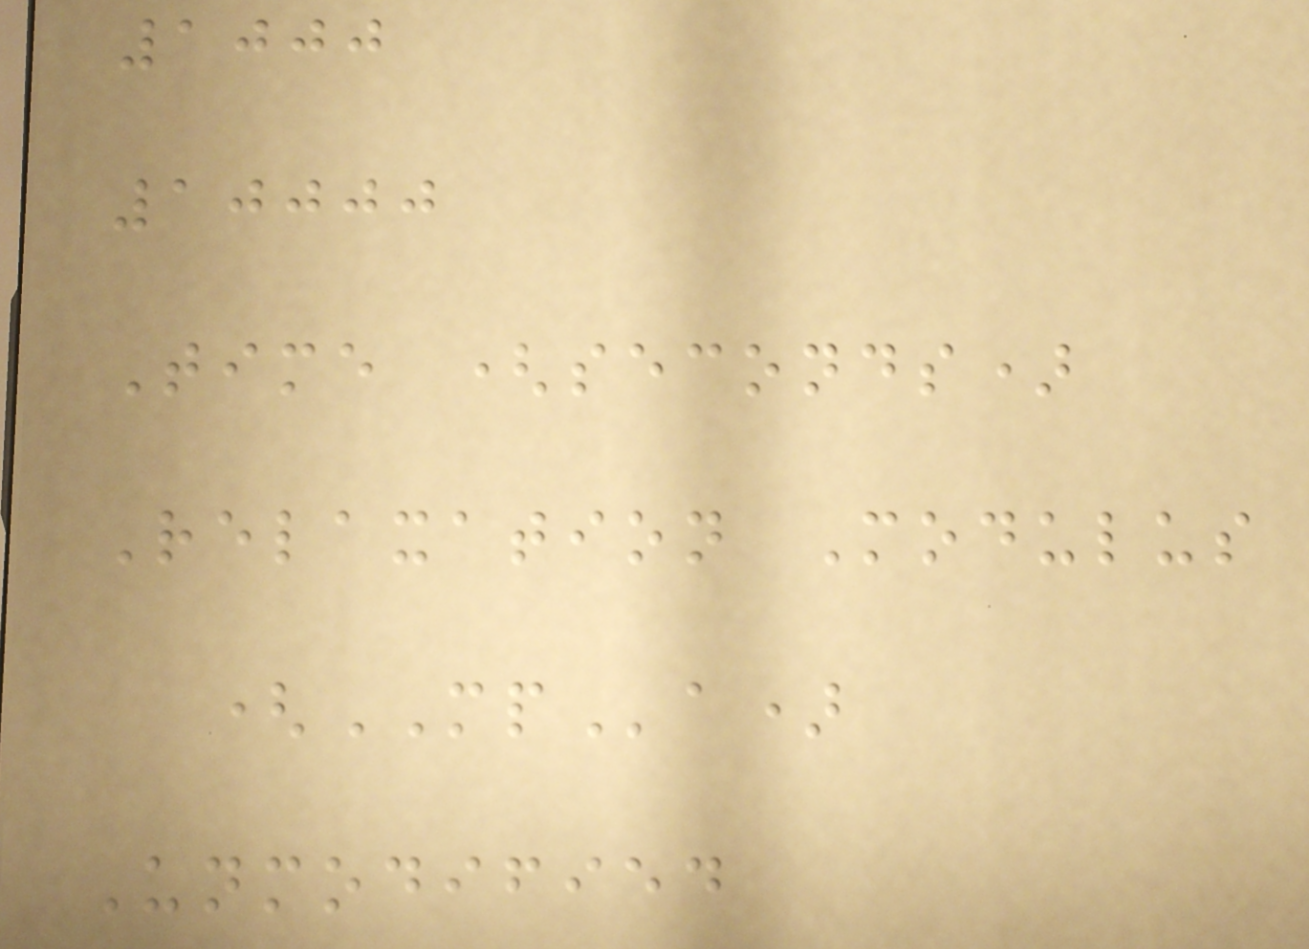1000
10000
Time (seconds)
Relaxation Modulus
(MPa)
Unmodified
